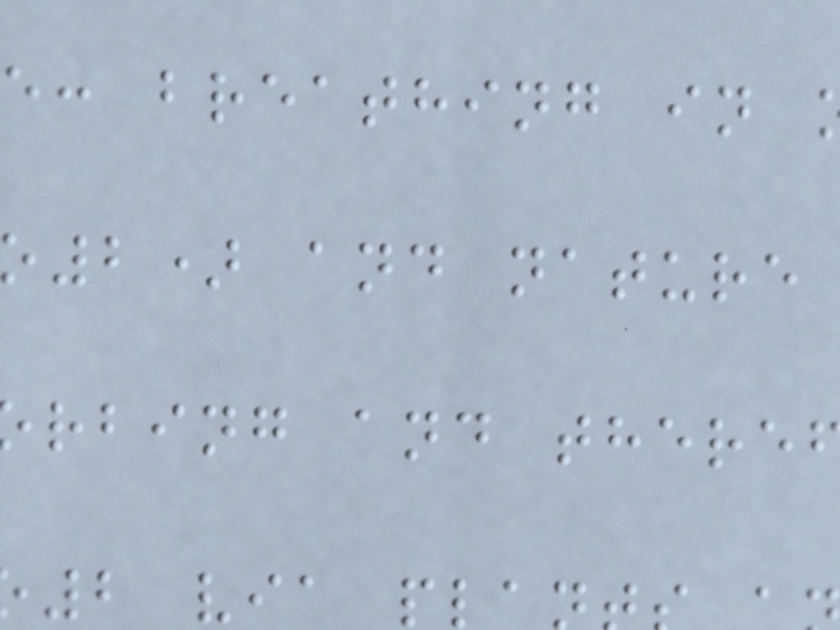e: breathing in
2) and nature
rbing and there
2 via p
